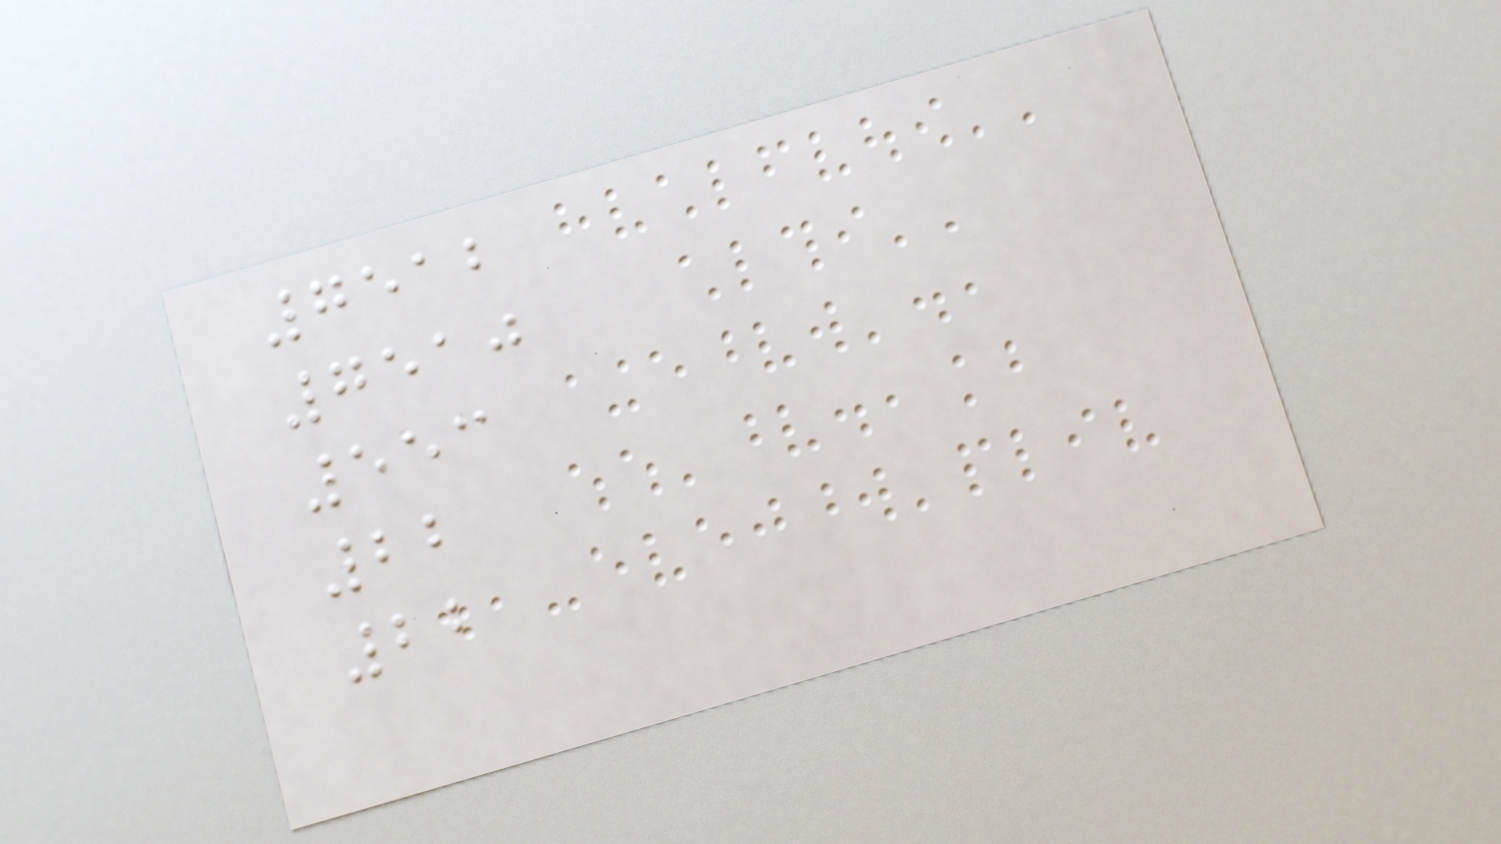7512
7510
553
22
22
